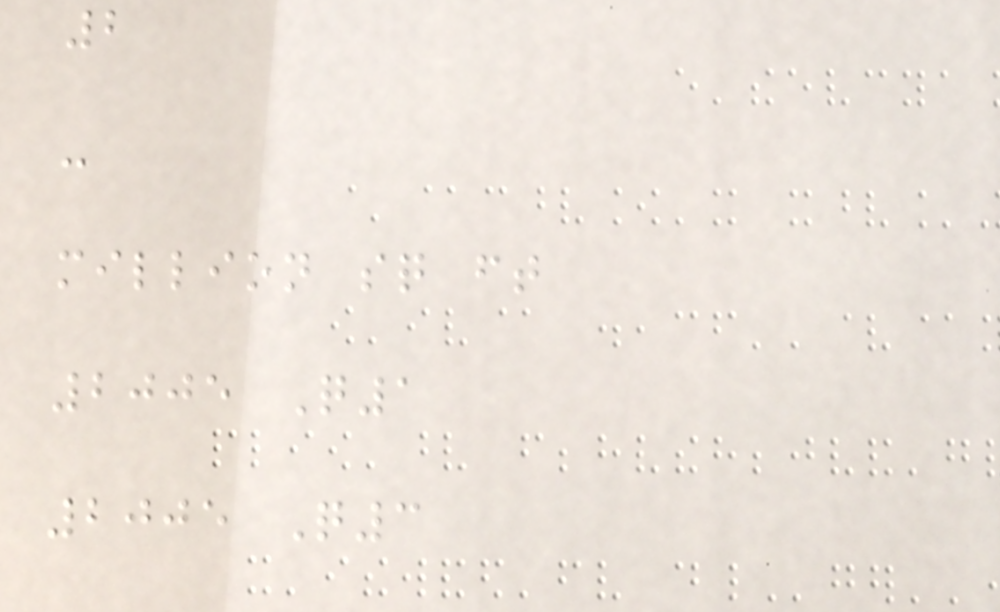2
-
million sq ft
2005 Q1
2005 Q3
